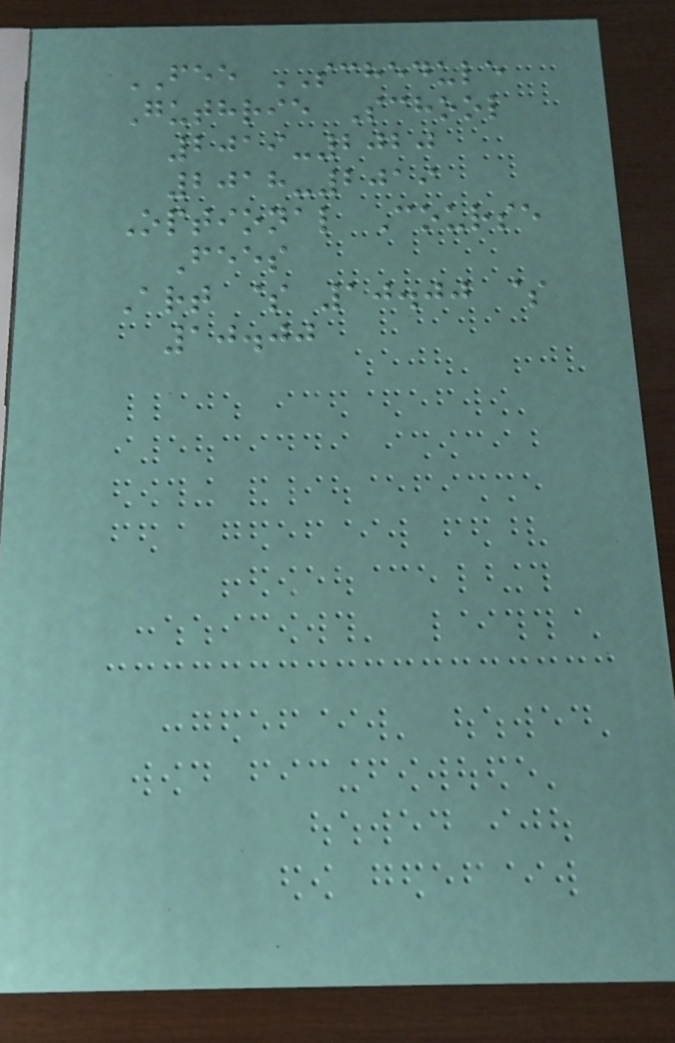FEE SCHEDULE
Guthrie School
2019-2020
2018-2019
Optional Course
Fees
Art $ 10.00 $
10.00
